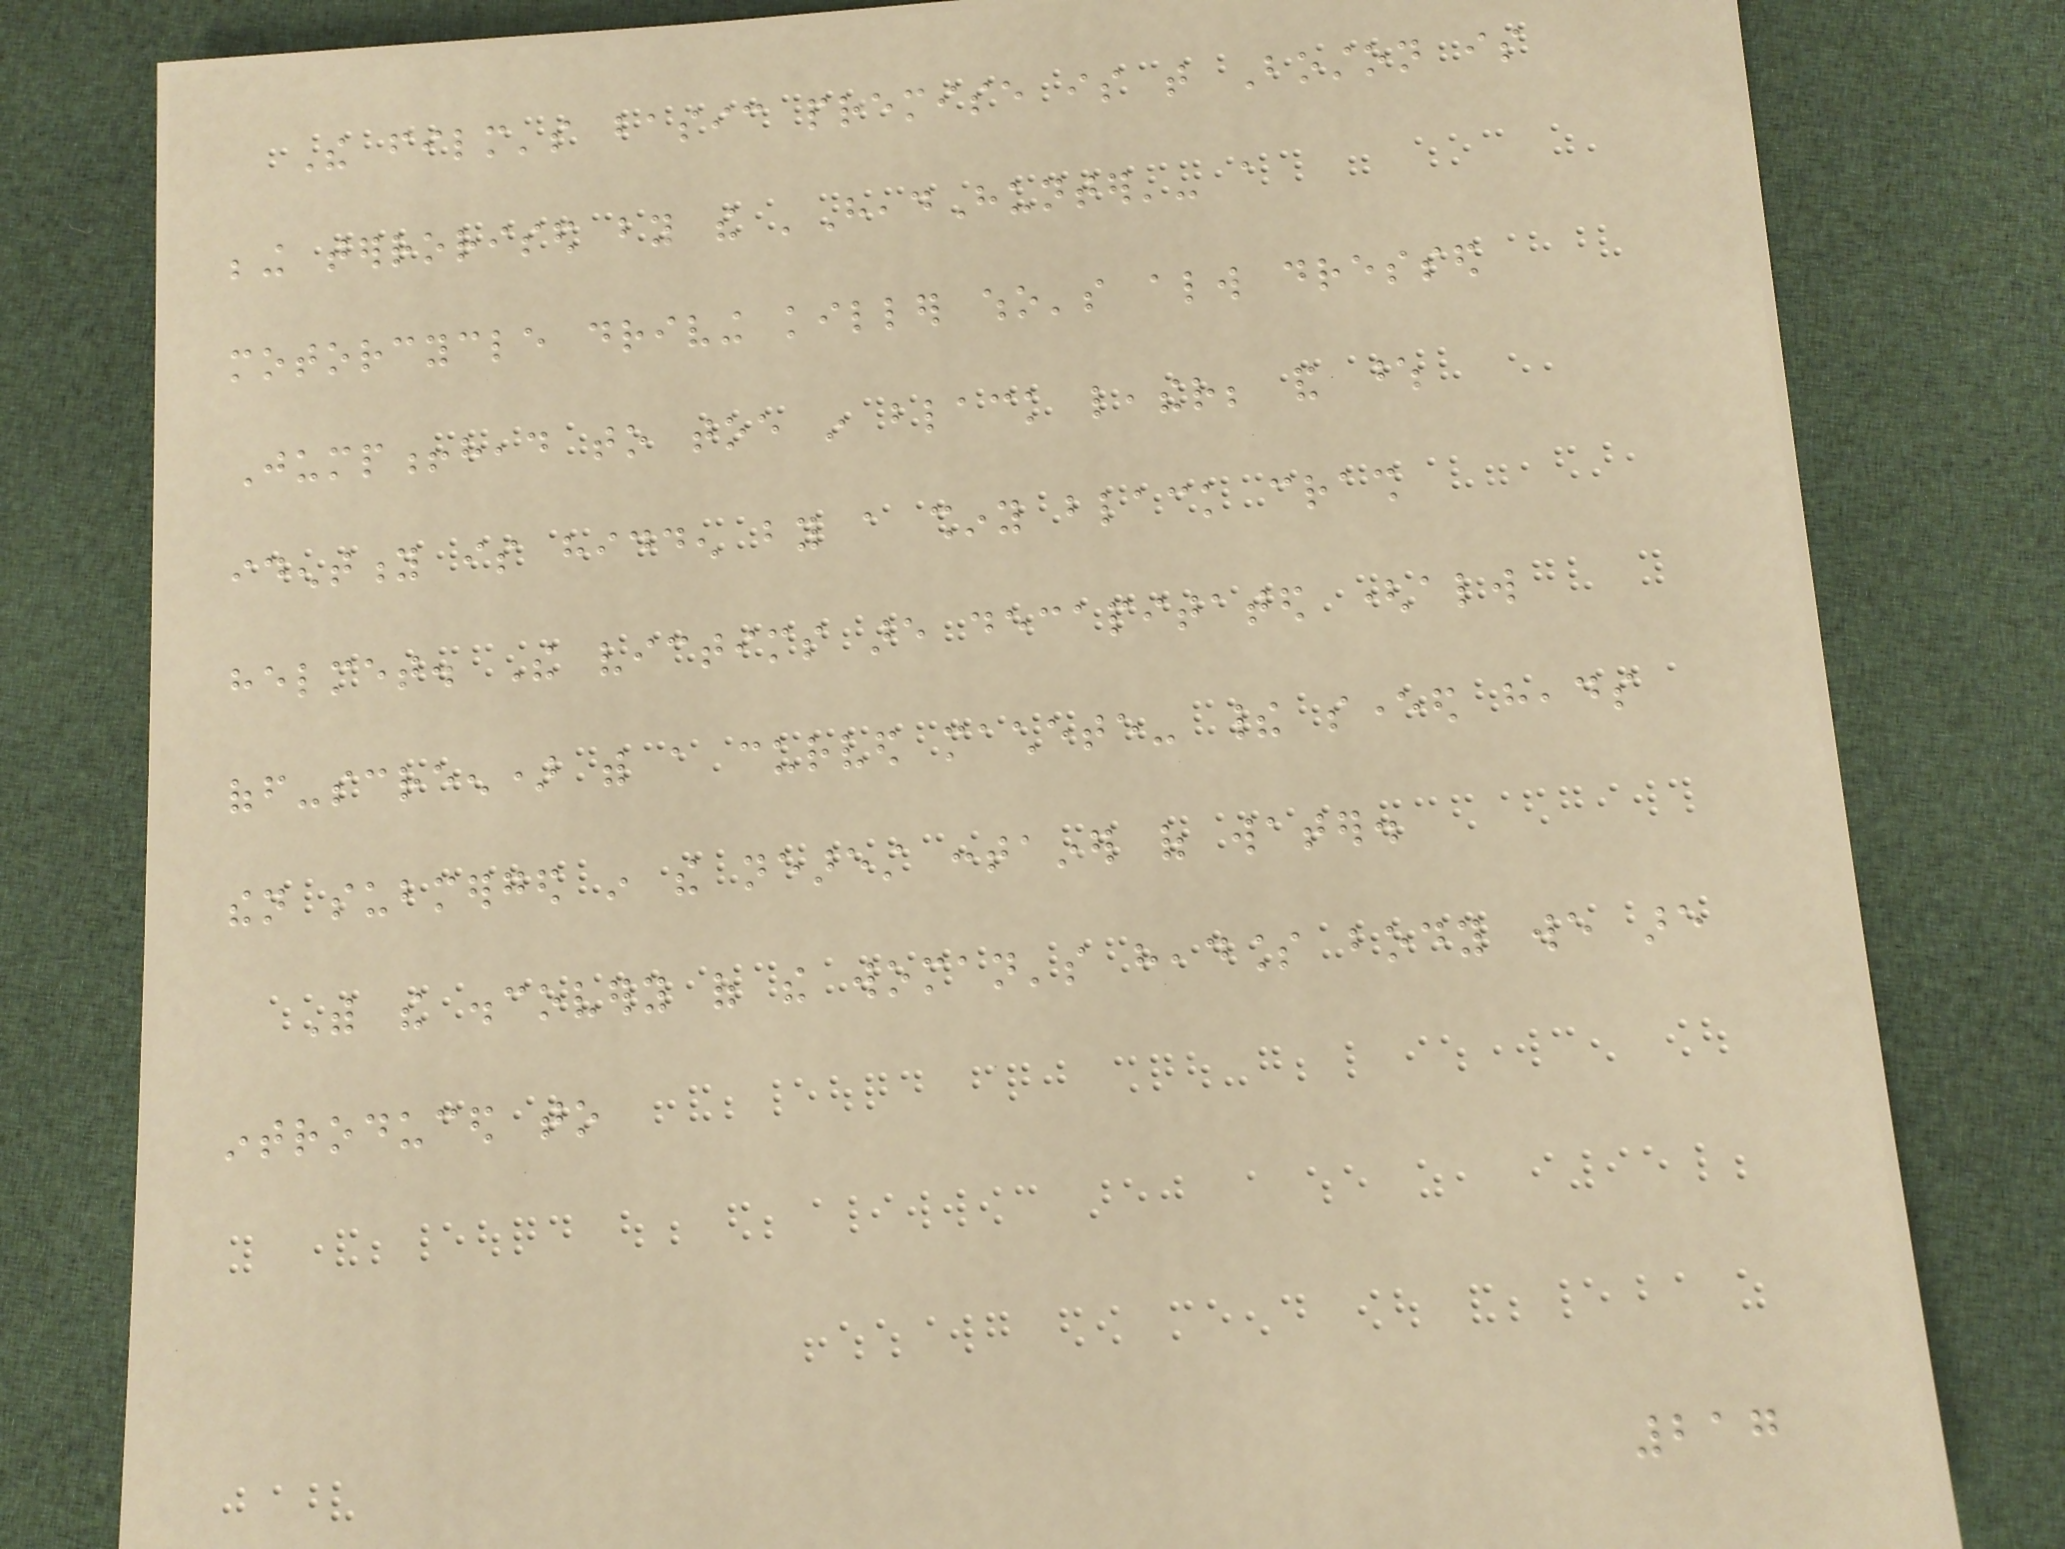The film's basic premise is that Boston is
being terrorised by the 'HeadHunter'- a
motorcycle driving killer who's always dressed
Jump!head to toe in black leather; and whose
identity is hidden by a shiny black crash
helmet. The victims are decapitated (always
off-screen) with a curved machete- their severed heads
then submerged in the nearest container of water.
With the discovery of the woman's headless body we are
introduced to
217
